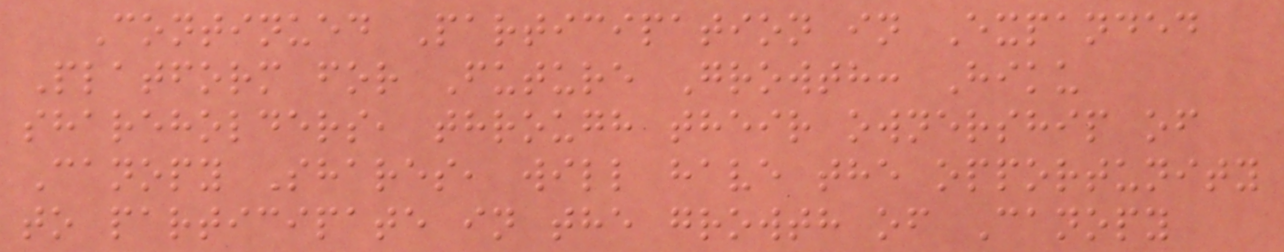Continued Participation in Expanded
Platform for Future Growth: Hiku
shareholders, through their ownership of
Canopy Shares, will have the opportunity
to participate in the growth of Canopy
